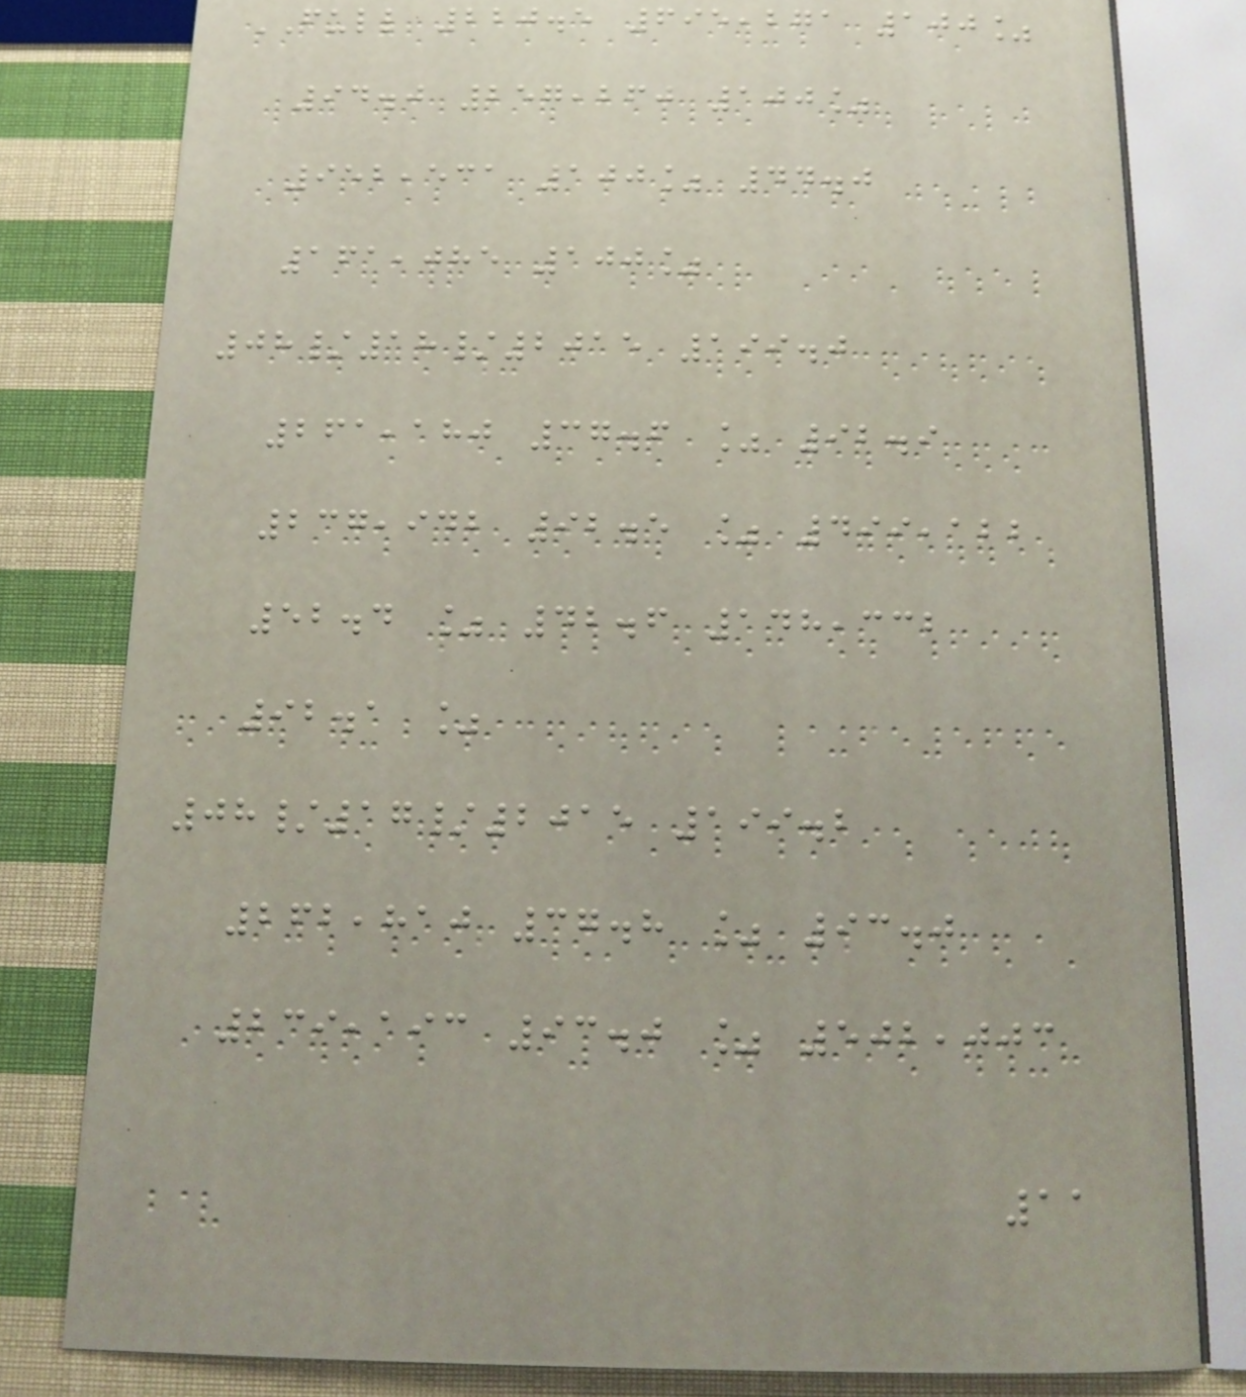FULL 220.5 695,271 100%
94.0 257,260 100%
952,531 100% 44.0
161,085 100%
08/18/2015 199.0
261,180 37.6 % 92.9
237,942 92.5 % 499,122
52.4 % 42.6 148,332
92.1 %
08/17/2015 199.2
262,810 37.8 % 93.0
239,193 93.0 % 502,003
11
